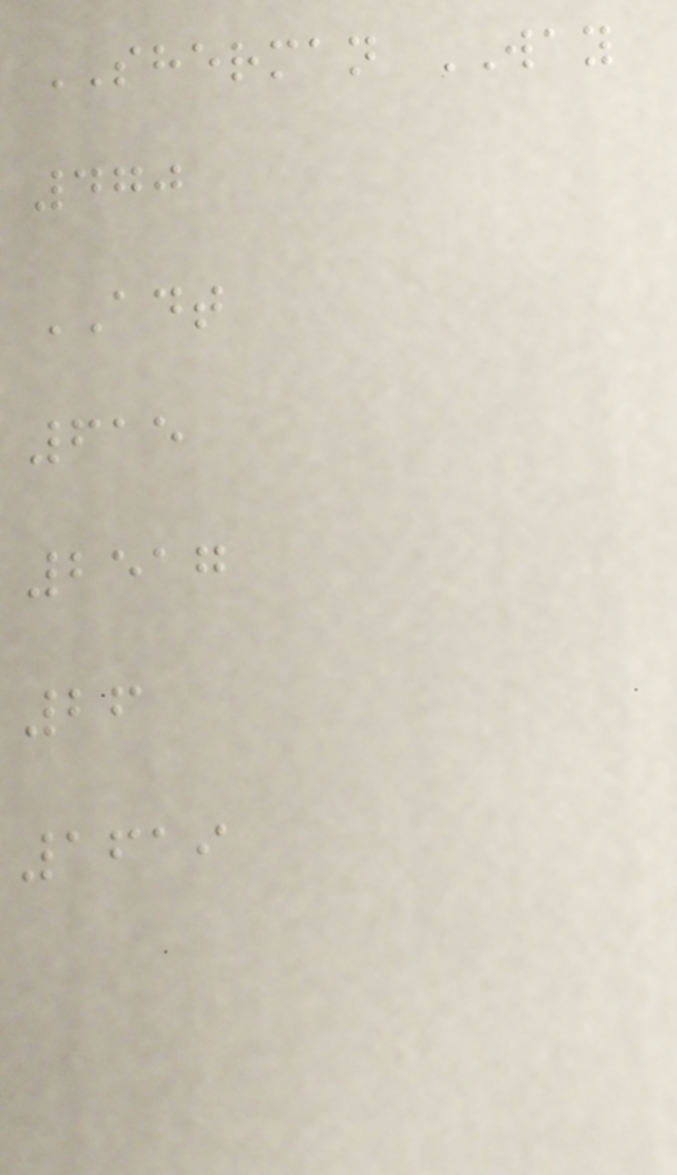SHERMAN WAY
470
ADT
615
2517
26
1619
